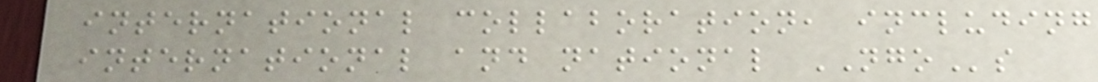international collaboration, including
international and national NGOs
